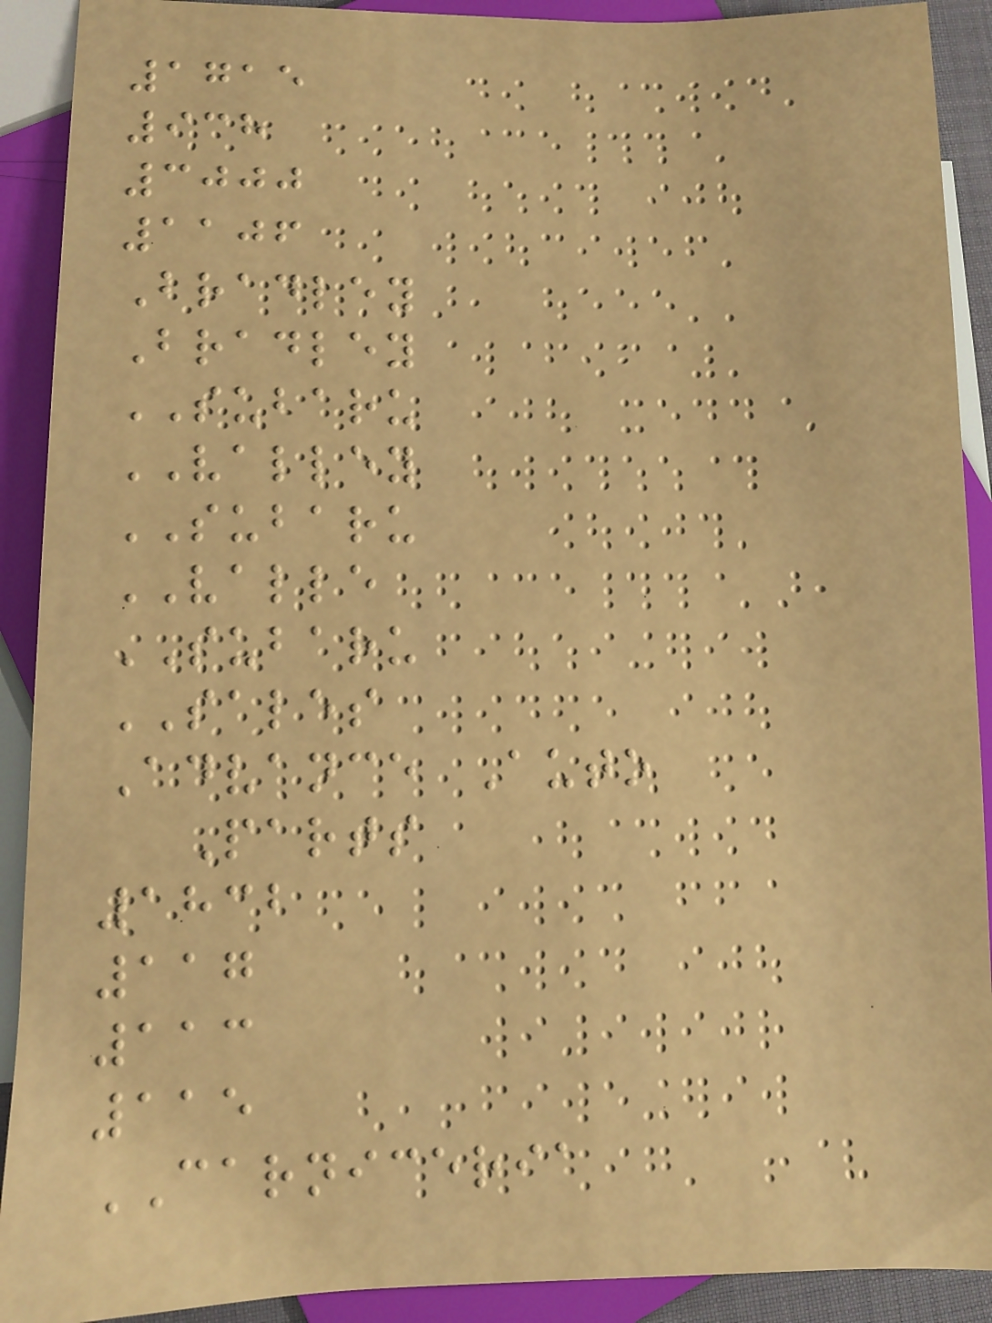1715
938
3000
1106
Bradley
Bradley
SUBARU
VALLEY
SUBARU
VALLE
SUBARU
SALES
Advance Auto
Parts
1832
117
113
115
CARNICERIA
